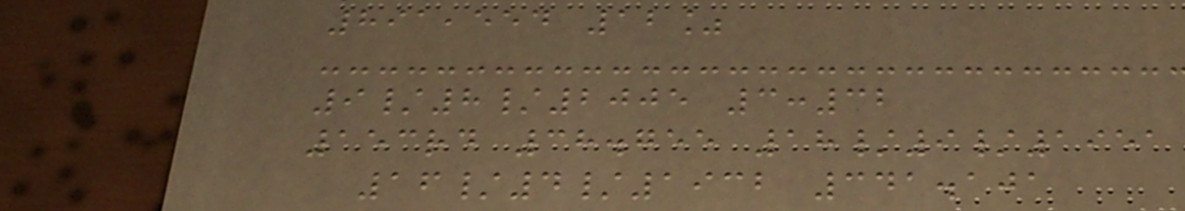891,554 12%
9/8/2005 3:32
153rd 38.755 18/9/1951
16/4/1932 341.101
